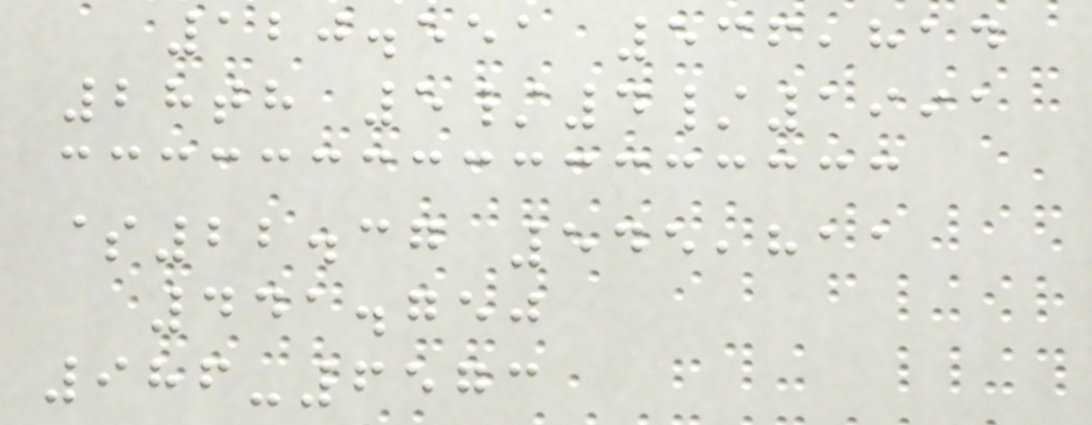120.551 536,814
28th 5/4/1991
$22.37 545,811
441.750
986-6573
